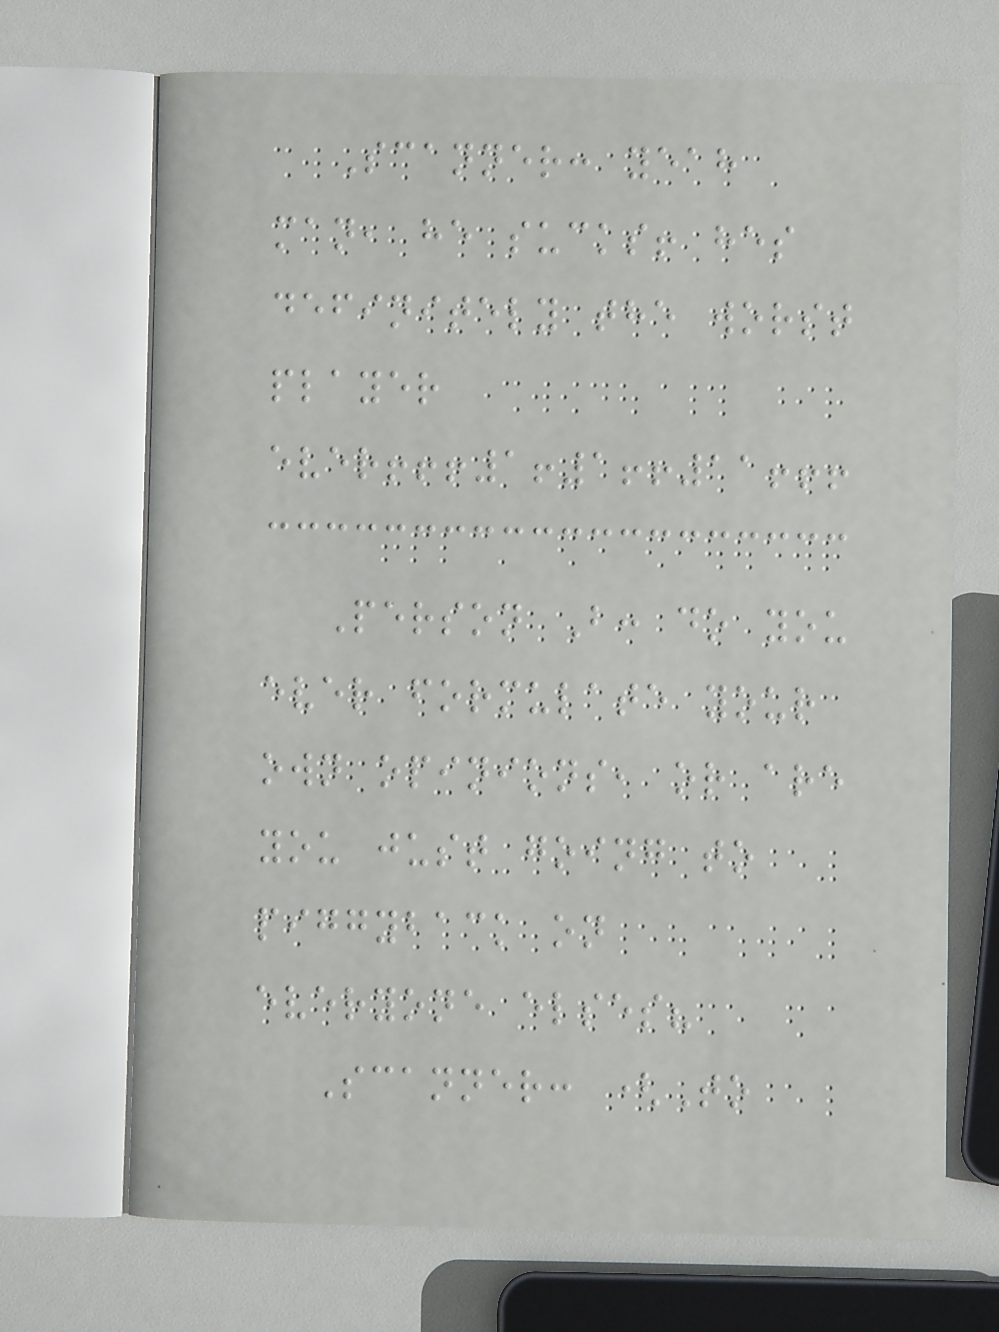Scanner: yeah
man, he sucks! hes
definitely the worst
player
ever!!!1!1!!11!!!
Person B: do you
ever formulate your
own opinions, or are
you just going to
piggyback on
everyone elses?
Scanner: (To
